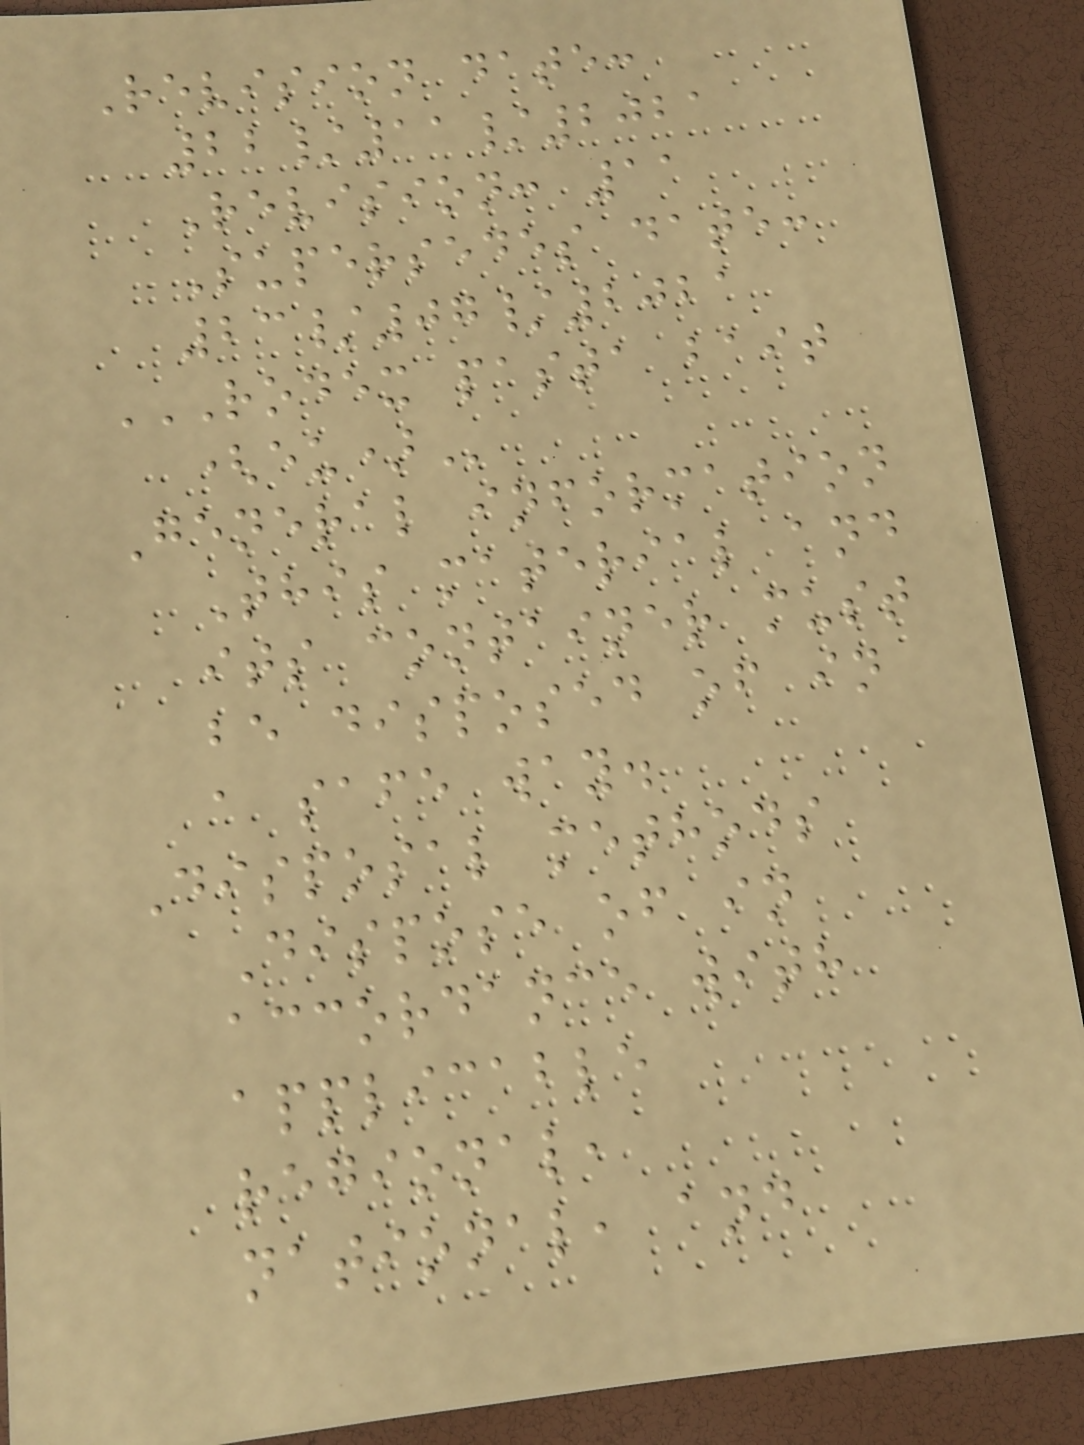Revision date:
22/11/2021
Revision: 11
Supersedes date:
23/07/2021
RODEX PASTA BAIT
(EU)
General information
This material and
its container must
be disposed of in
a safe way.
Disposal methods
Dispose of in
accordance with
applicable
regional,
national, and
